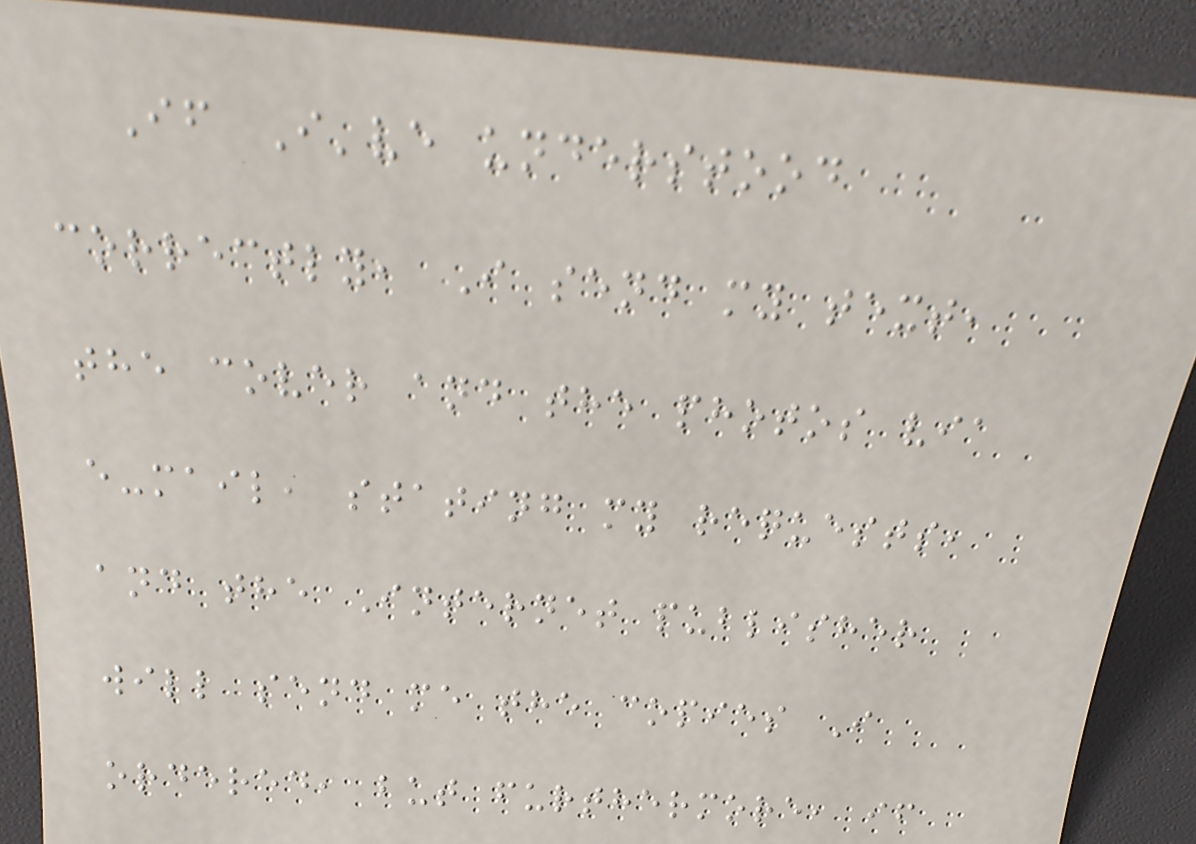If I've understood
correctly, I send my text,
the cover and the photos via
e-mail, stating my requests,
and the Internet publisher
will send me the copies I
ordered, but furthermore, if
